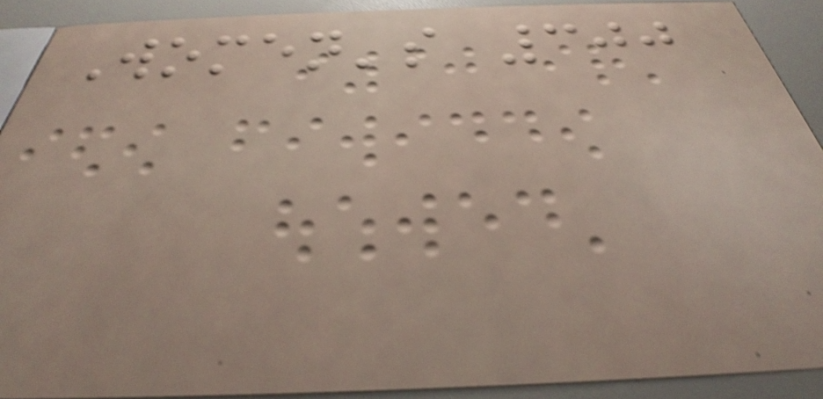Women's 300
